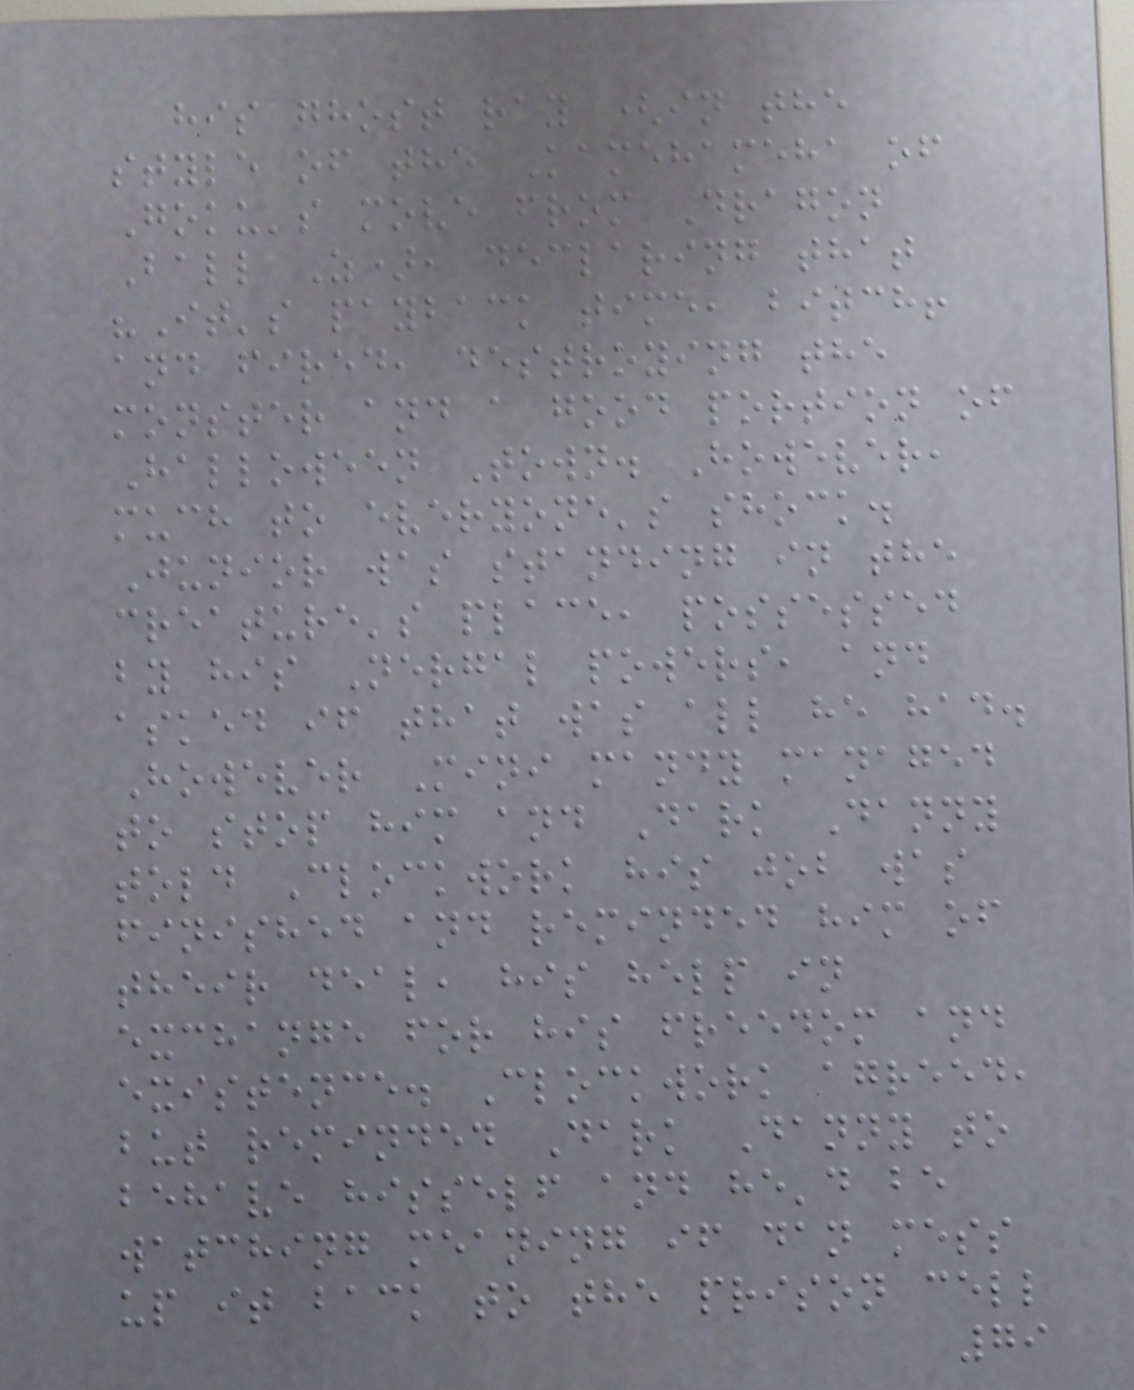his ghost ray (in the
style of the Kamehameha of
Goku's move from Dragon
Ball Z), declaring that
"It's payback time, bitch!
and fired, destroying the
monster and a good portion of
Halloween Town. However,
much to everyone's shock.
Junior was standing in the
creature's place, possessed
by his Nergal powers, and
asked if that was all he had.
However Mini mandy managed
to stop him and Dark Danny
told Clockwork his job was
finished and reminded him of
their deal, his help in
exchange for his freedom and
existence. Clockwork agreed,
but reminded Dark Danny to
behave hisself and he'd be
watching meaning if dan mess
up it back to the prison cell
79
